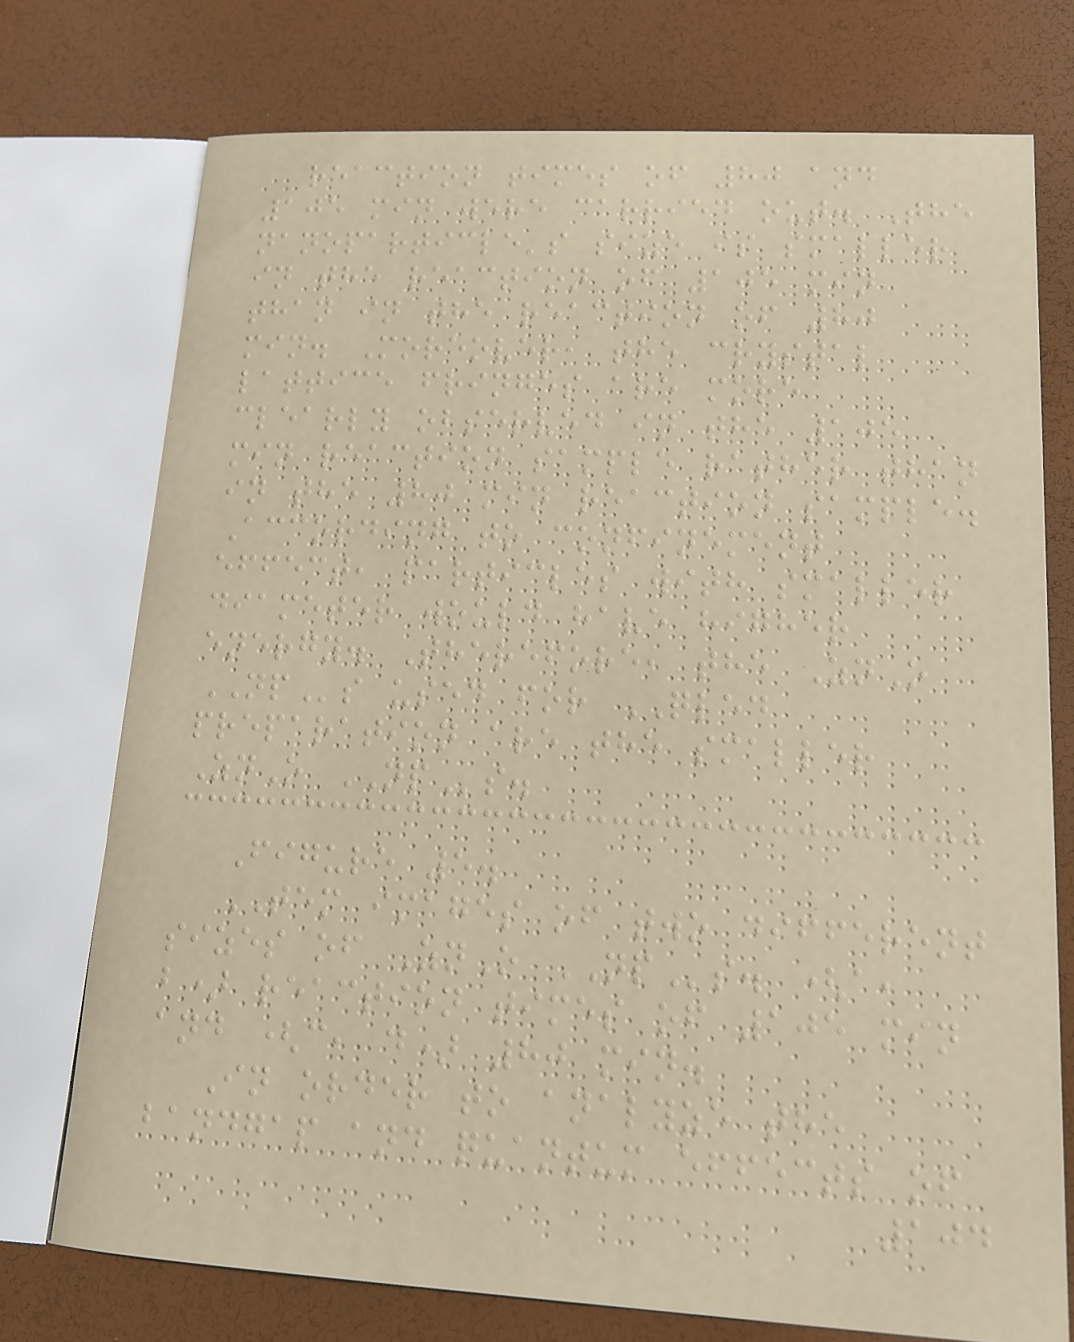reaction times of 80 and
105 min were carried out. The
nanoparticle's size is smaller
in the reaction of 105 min
than in the reaction of 80
min. Moreover, the crystal
lattice fringes are more
clearly observed in the 105
min reaction sample rather than
in the 80 min reaction sample.
According to confinement
effect, particles with smaller
diameter would have higher
energy. Therefore, the ZnO
NPs used for QLED
preparation are the smaller
ZnO NPs.
Figure 5.
TEM images of two different
sizes of ZnO NPs. (a,
b) reaction times of 105 min
and (c, d) 80 min.
In order to analyze the
bandgap and quantum effects of
104
